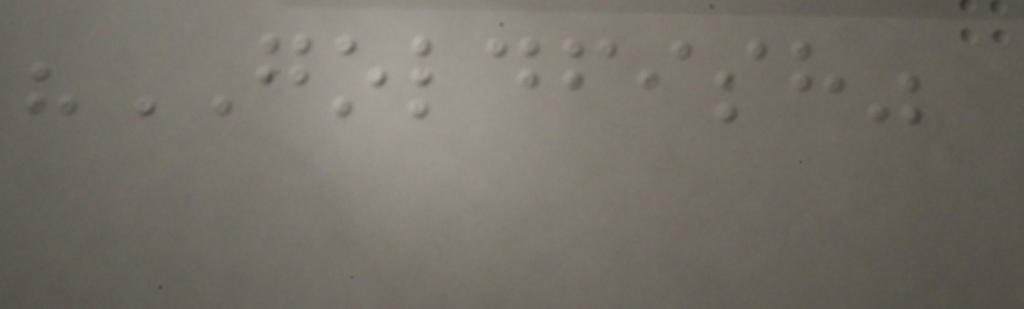"GOLDFISH"
